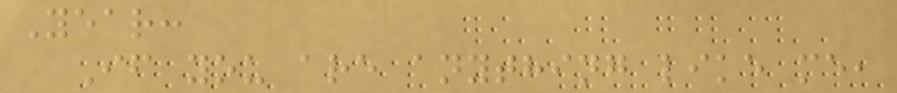Year:
If you are anything like me,
